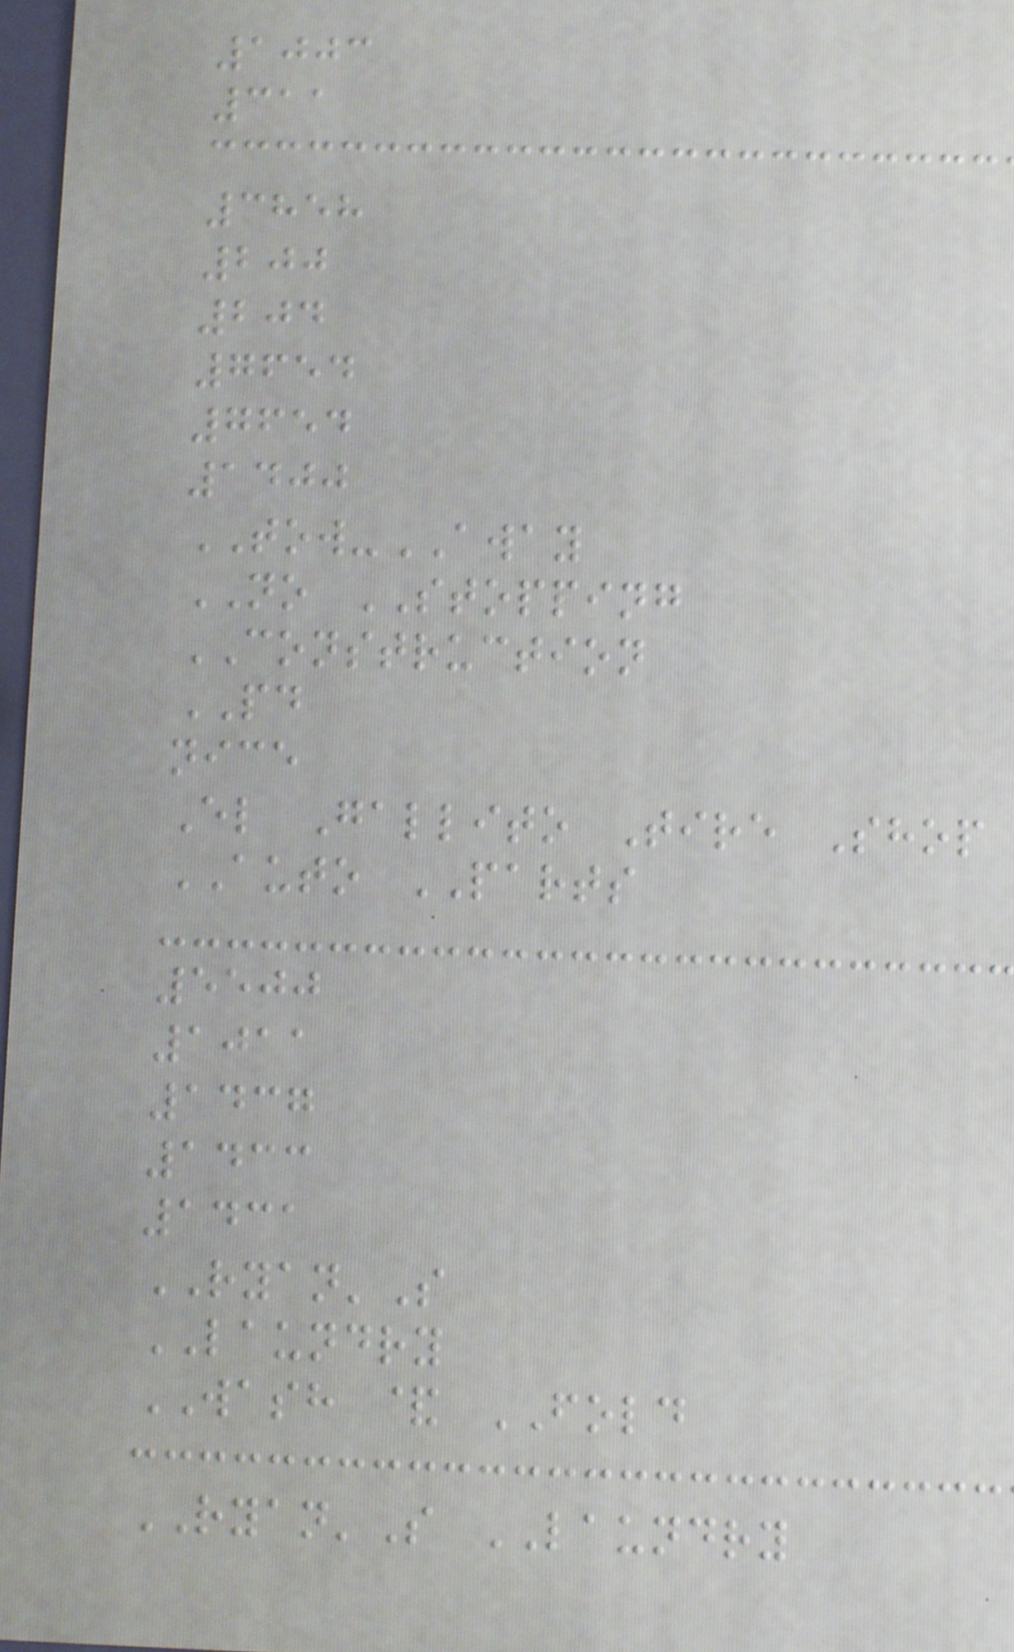1003
311
3858
200
204
7654
7654
1400
TOW-AWAY
NO STOPPING
CONSTRUCTION
PD
nice
El Gallito Tire Shop
AUTO PARTS
5500
1011
1437
1433
1431
RYAN'S
LAUNDRY
WASH & FOLD
RYAN'S LAUNDRY
